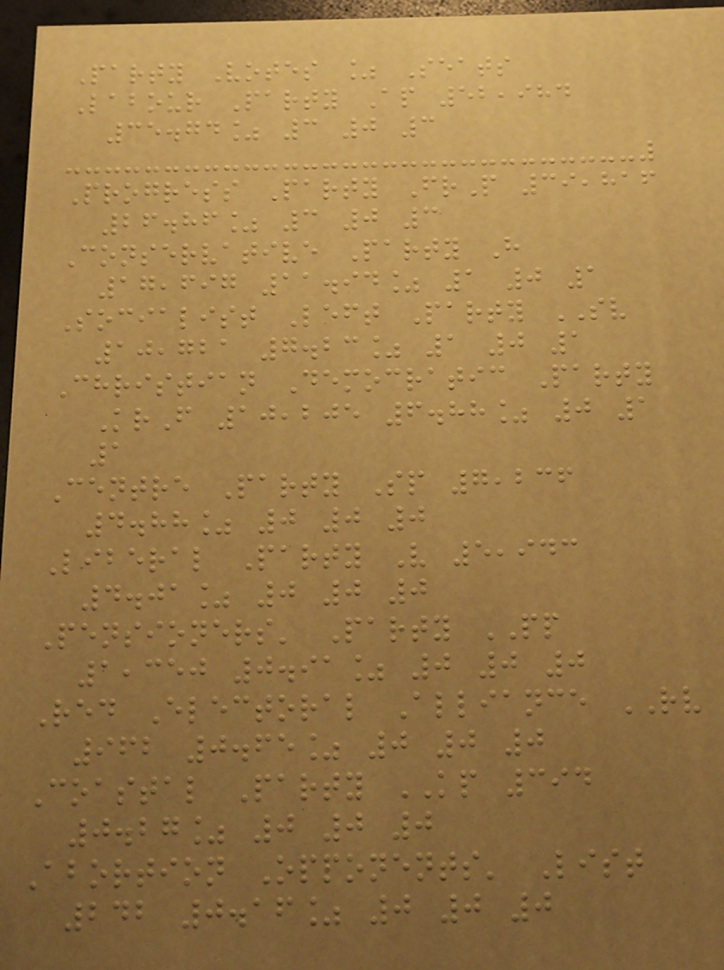Party Votes % Seats
Labour Party Ap 52,984
35.74% 3 0 3
Progress Party FrP 39,816
26.86% 3 0 3
Conservative Party H
17,697 11.94% 1 0 1
Socialist Left Party SV
10,721 7.23% 1 0 1
Christian Democratic Party
KrF 10,205 6.88% 0 1
1
Centre Party Sp 7,236
4.88% 0 0 0
Liberal Party V 5,943
4.01% 0 0 0
Pensioners' Party PP
1,350 0.91% 0 0 0
Red Electoral Alliance RV
962 0.65% 0 0 0
Coastal Party KP 394
0.27% 0 0 0
Abortion Opponents' List
242 0.16% 0 0 0
